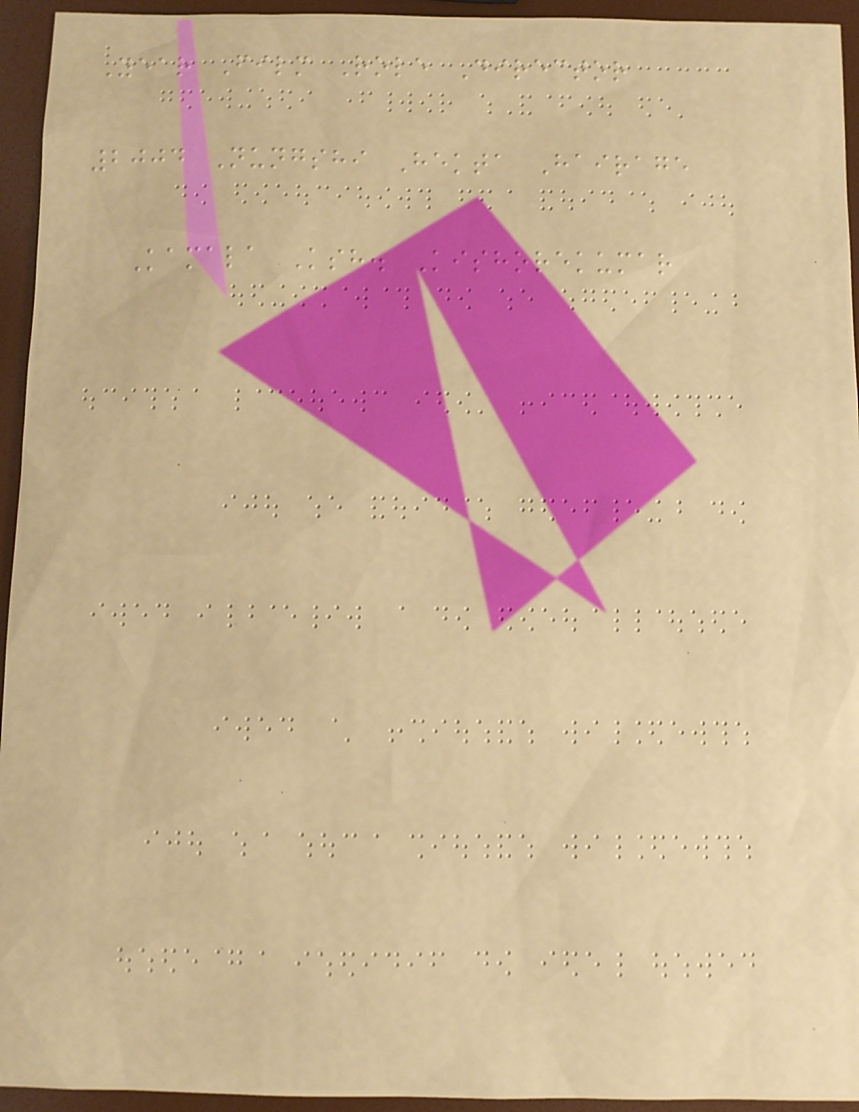Year Film Role Director
2004 Nungshi Hekta Hairage
Kamala Ksh. Kishorekumar
